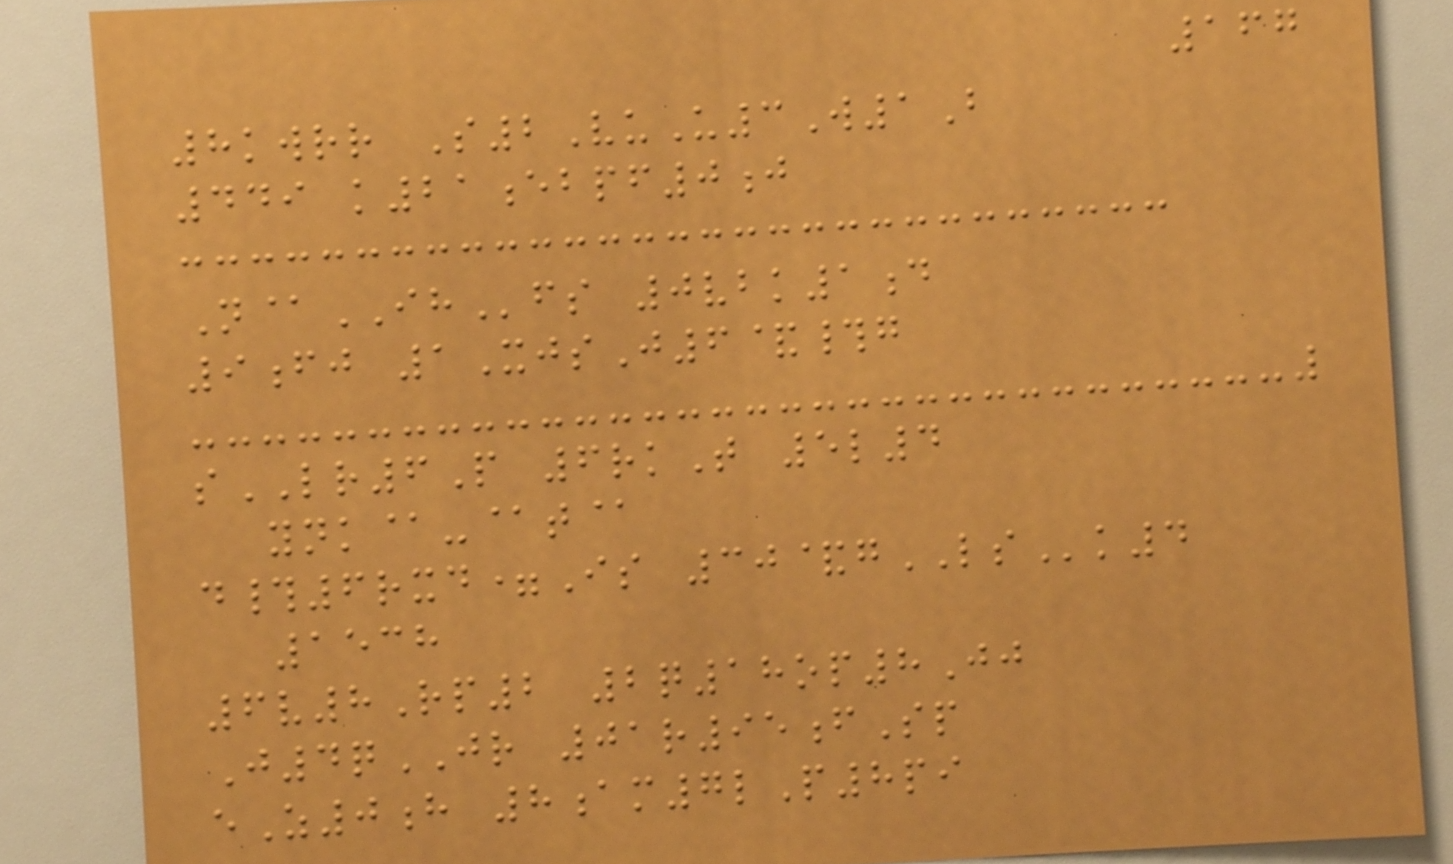167
8kwrr S2VuU3W1B
449 k21ebpf0j
N@IHfs 0vbk1d
9fj 1XjsJ6&#g
sLR6P 6rkT 5l4
ynk@-@t@
d#6rxd=Is 30&gLSk4
1538
6v8Rp2 2q18op8Jj
J4qJR 01r95fSp
eZ0h 8am7lP8pi
